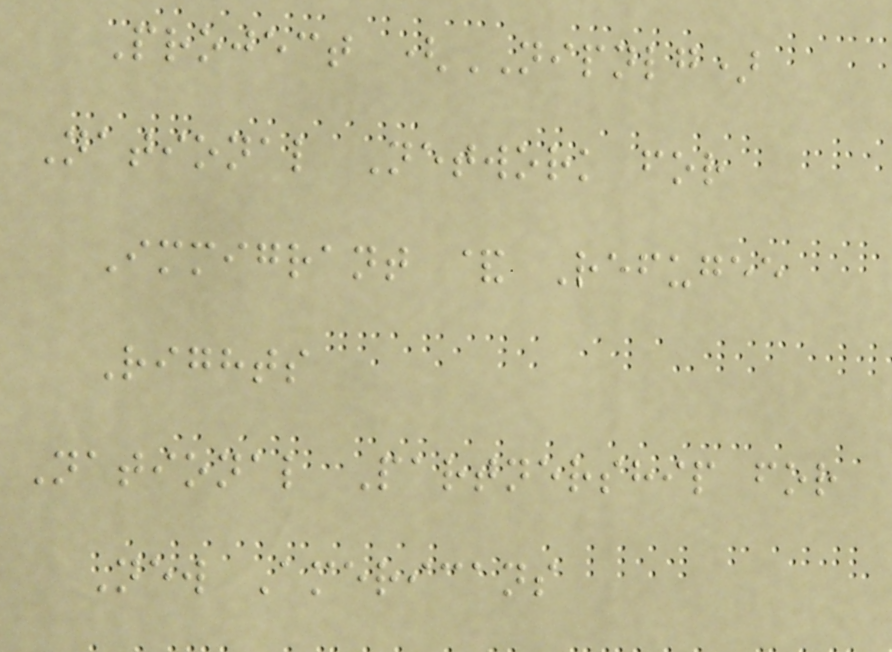Project (NIPNLG)
National Network for
Immigrant & Refugee
Rights
National Partnership for
New Americans
